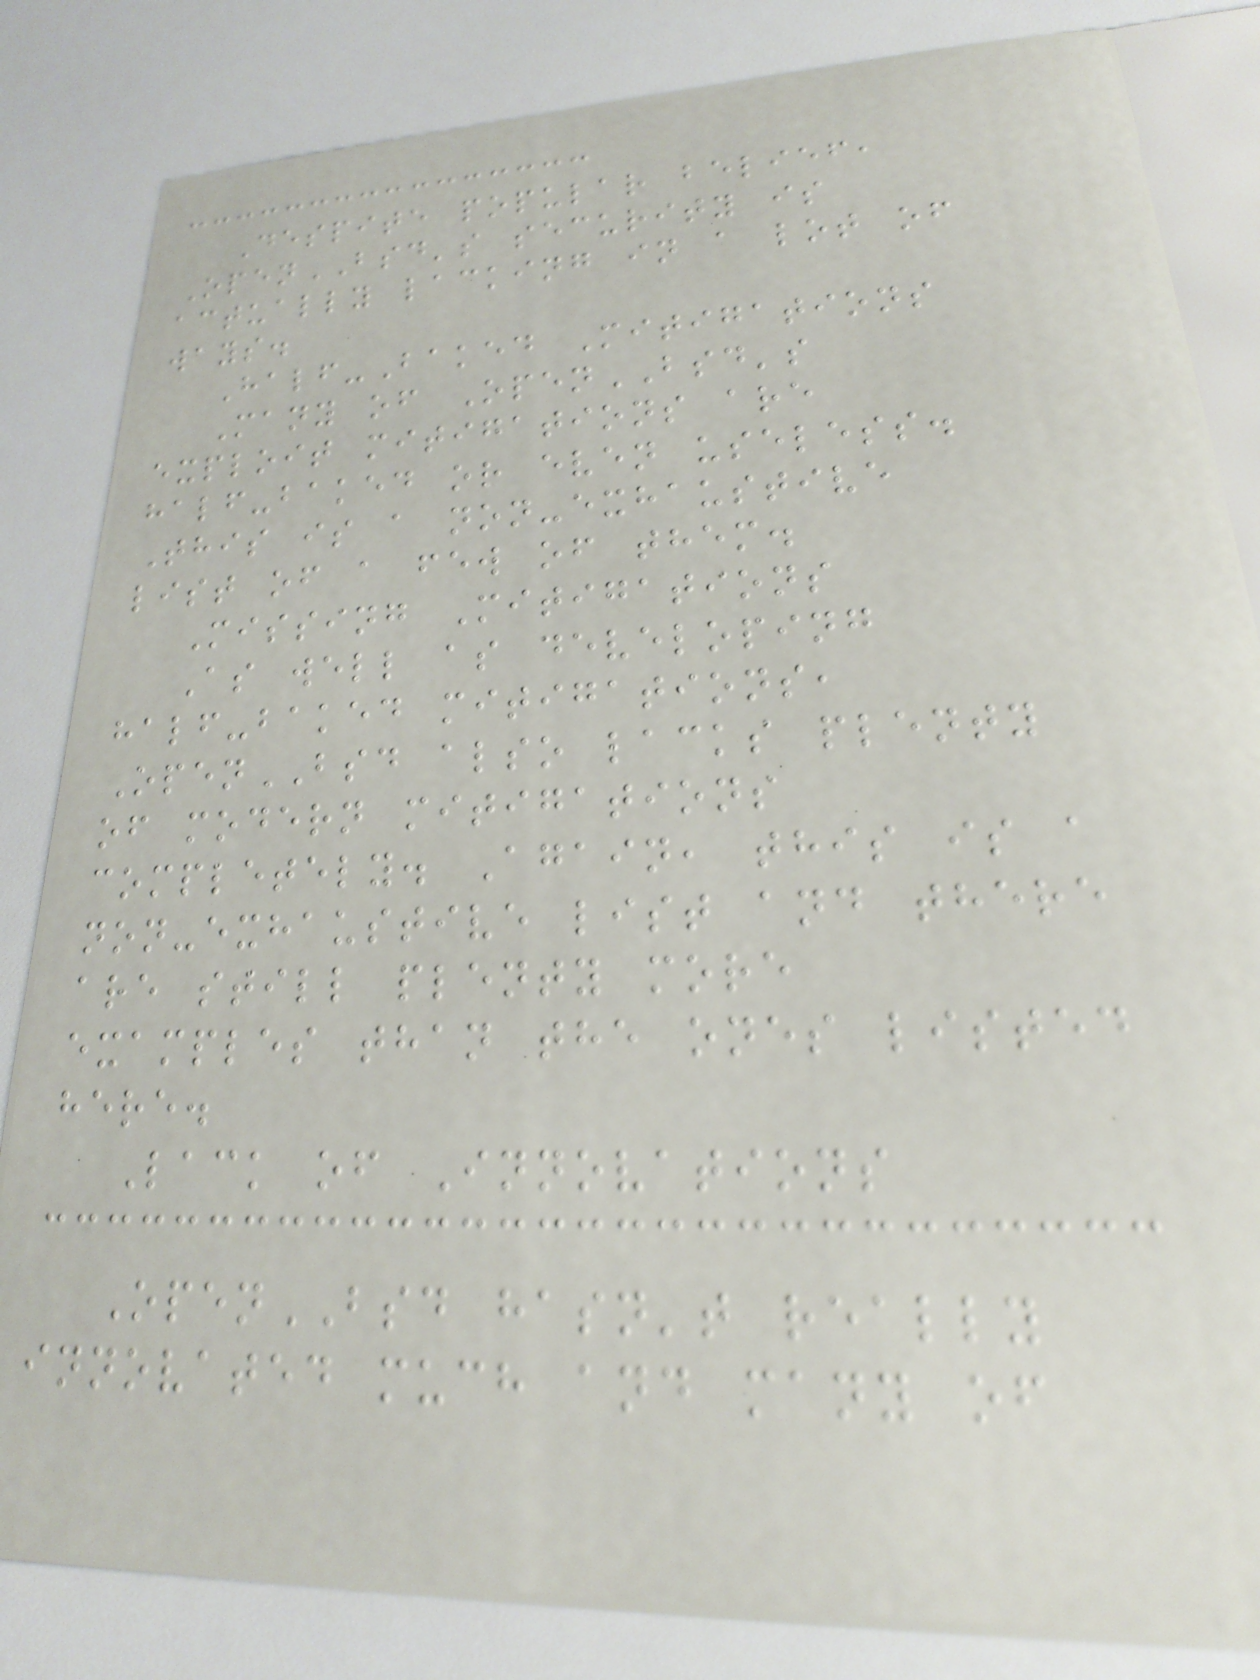Despite popular belief,
OpenBSD's security is
actually lacking in a lot of
ways.
Half-Baked Mitigations
Many of OpenBSD's
exploit mitigations are
half-baked or even useless.
This is a non-exhaustive
list of a few of them.
Missing Mitigations
As well as developing
half-baked mitigations,
OpenBSD also lacks plenty
of modern mitigations
completely. Again, this is a
non-exhaustive list and there
are still plenty more
examples than the ones listed
here.
Lack of Innovations
OpenBSD hasn't really
innovated much and many of
